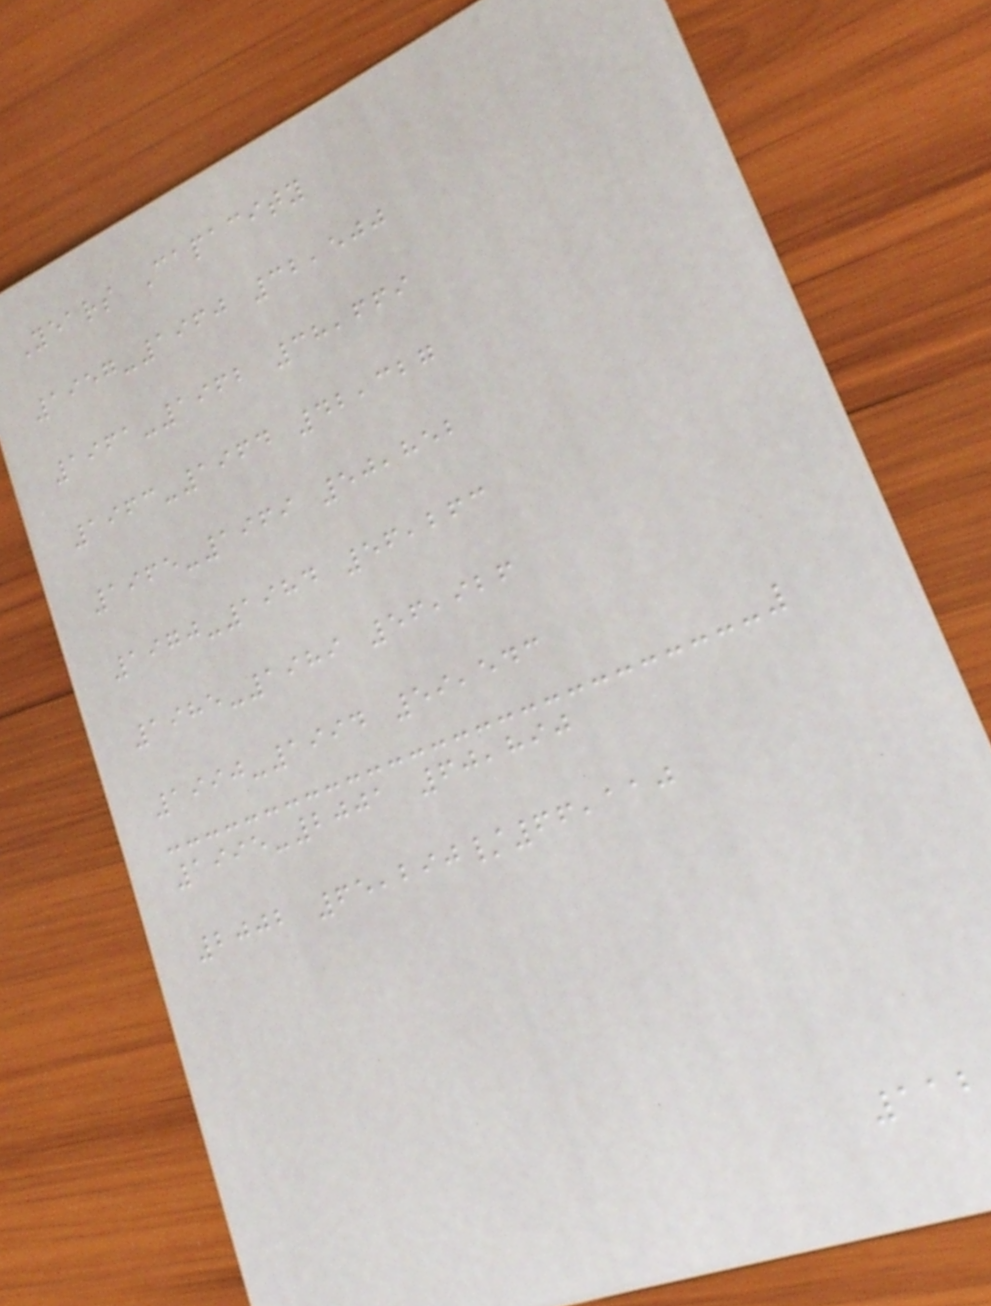Years Capacity
1957-1960 32,500
1961-1962 38,669
1963-1964 42,327
1965-1969 50,852
1970-1984 56,263
1985-1989 56,926
1990-1994 59,543
1995-2001 60,890
2002 65,290/66,110
112
